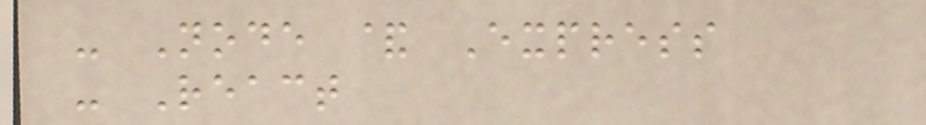- Node & Express
- React
